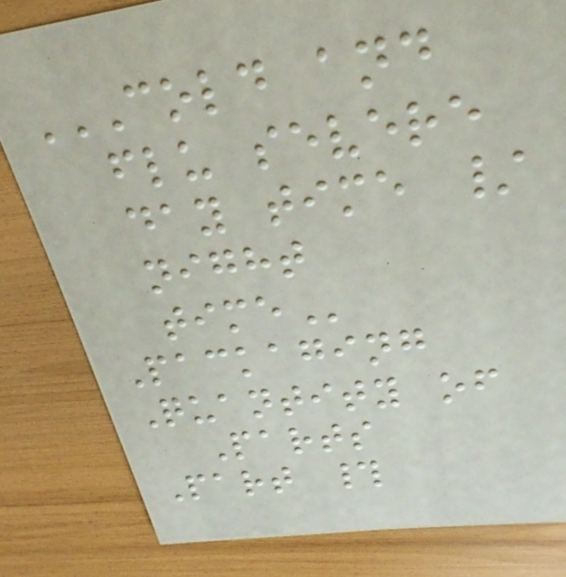COLD AND
FLU SEVERE
DAY TIME /
NIGHT
TIME
Packaging
Quantity of
Parts
Part #
